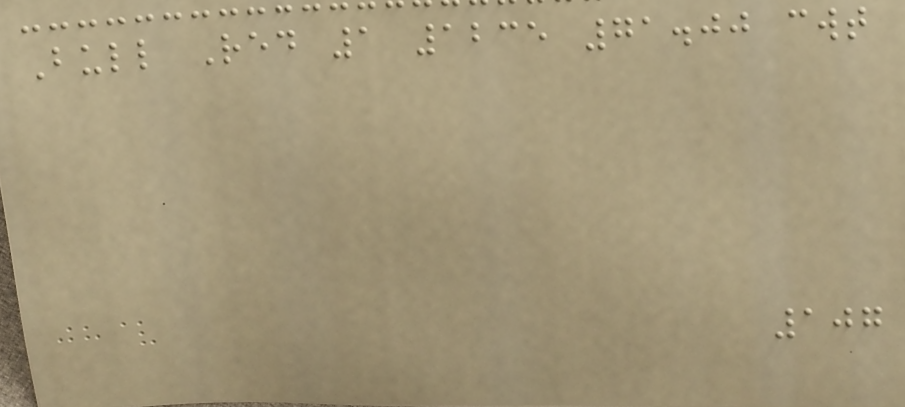Bull Red 1 1235 71.00 cwt
107
